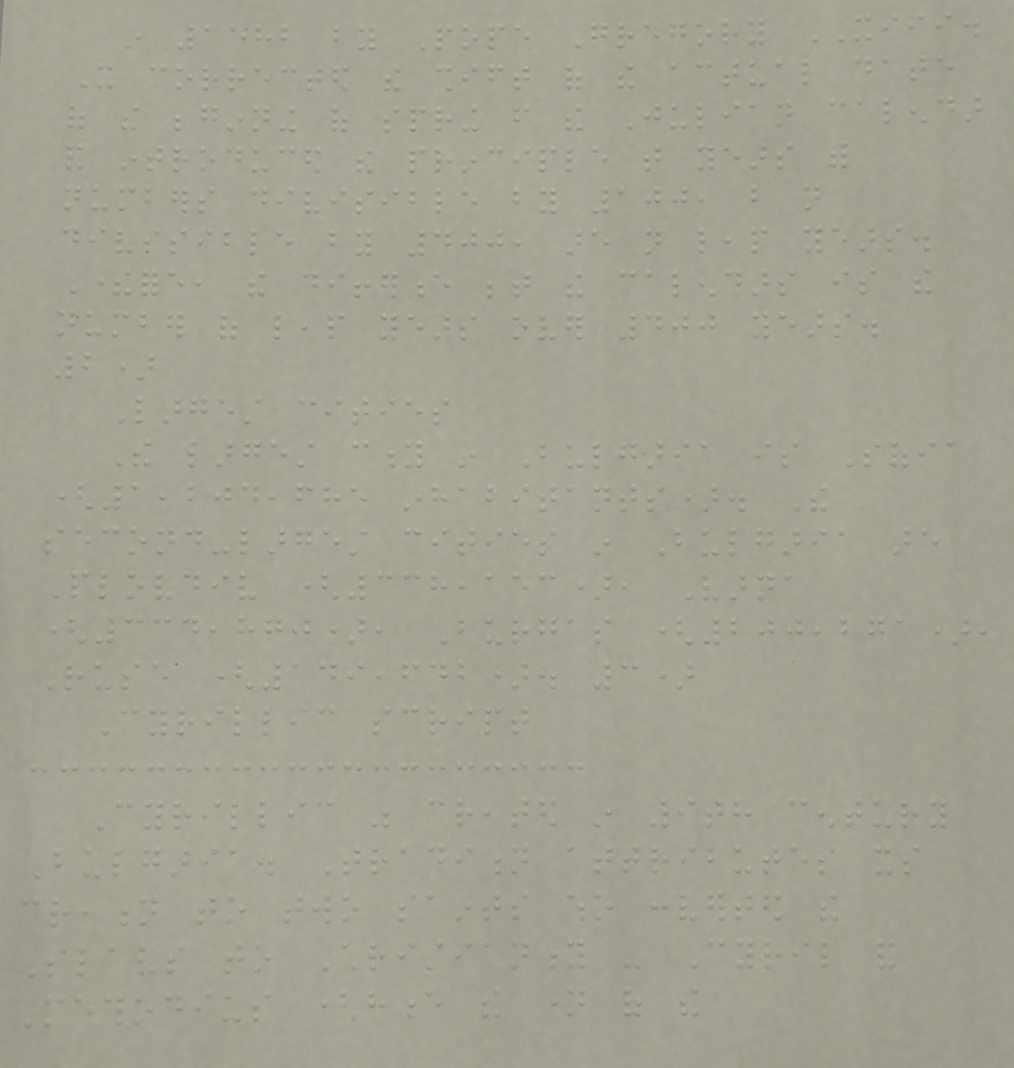in 1582 by Pope Gregory XIII.
It corrected the shift of the actual date
of the beginning of spring from the Julian calendar
and introduced the principle that years with
numbers divisible by 100, but not
divisible by 400, are not leap years.
Therefore, the difference between the calendars is the
number of leap years over 400 years.
2)
Largest cities
The largest city in Bulgaria is Sofia
(1,204,685 inhabitants). The
second-largest cities in Bulgaria are
Plovdiv (338,153), Varna
(334,870), Burgas (200,271),
Ruse (149,642). 3)
Cyrillic script
Cyrillic was created in 9th century
Bulgaria. Tradition attributes its
creation to two saints who converted the
Slavs to Christianity - Cyril and
Methodius (hence the name of the
